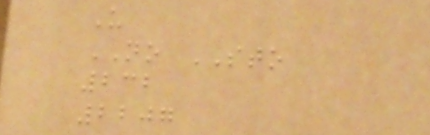U
NO STO
232
2207
